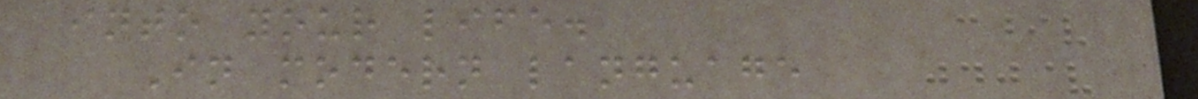into your life.
In modern language
